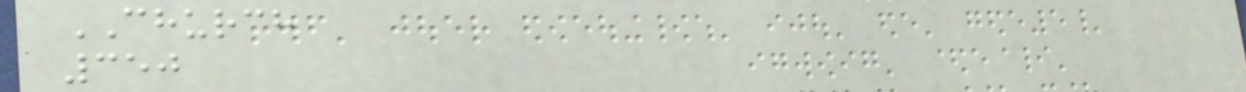CHURCH
350
